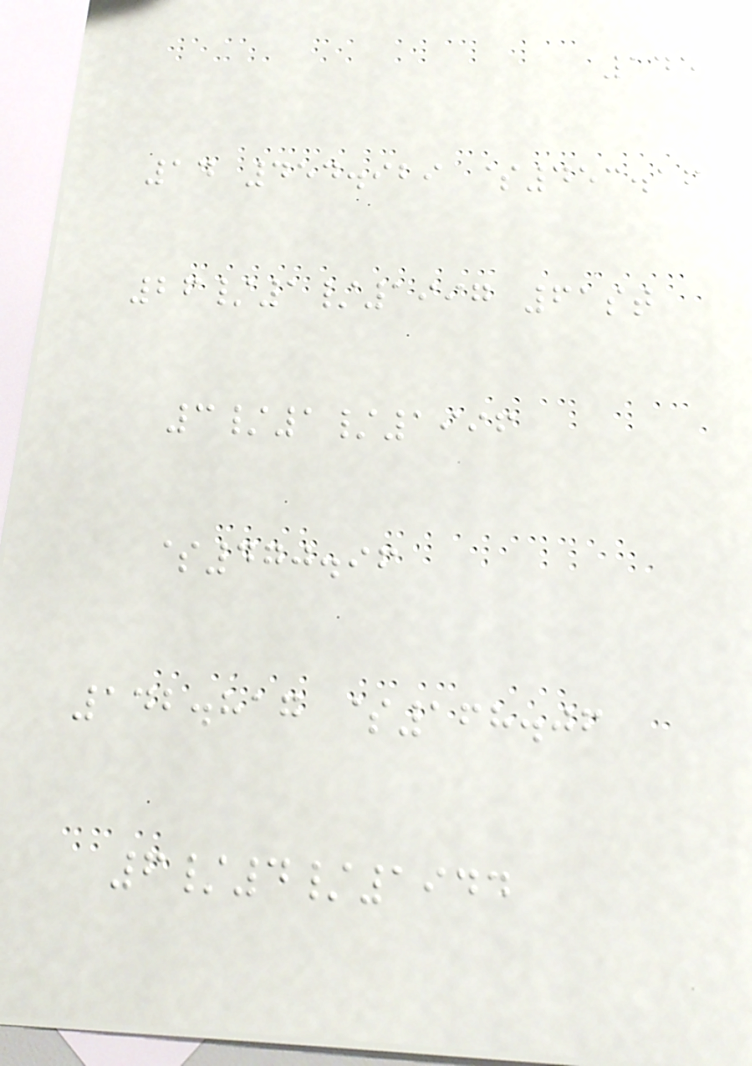145
14 454.929 $453.16
26/1/1997 61st
3/1/1996
$470.96
142.817 $168.06
6/4/1944
